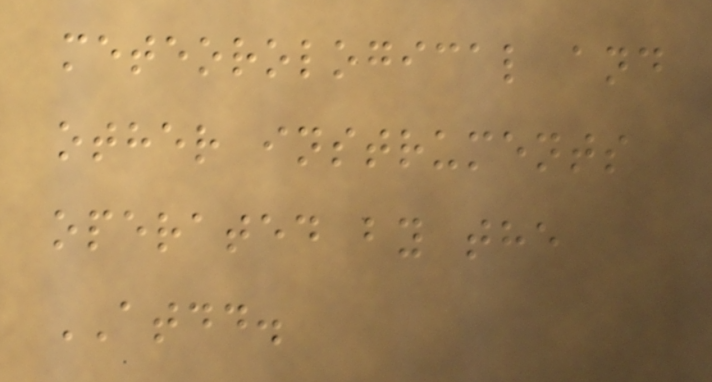meteorological and
other instruments
operated by the
ATDD.
